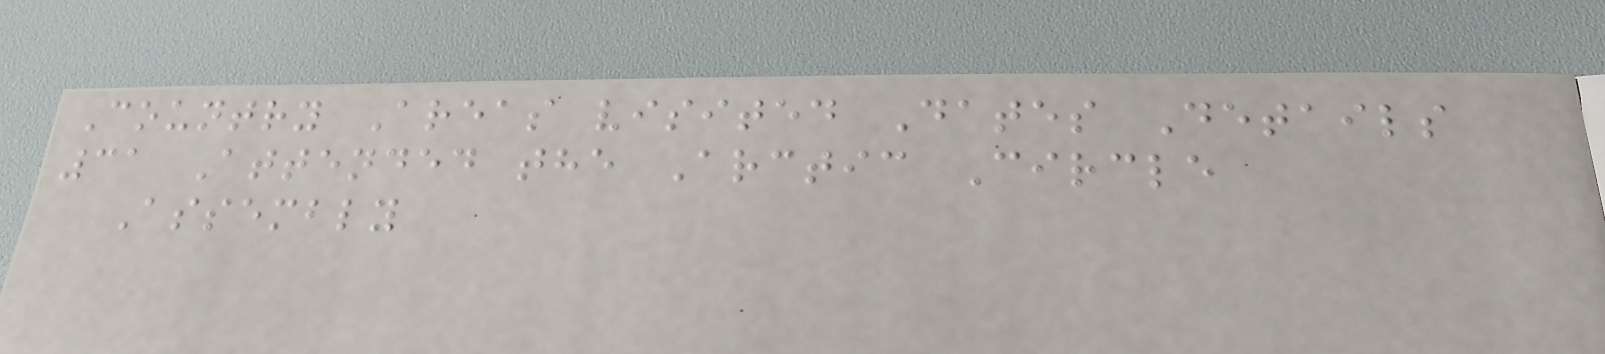Country Areas visited Dates Details
31 Attended the Arctic Circle
Assembly
